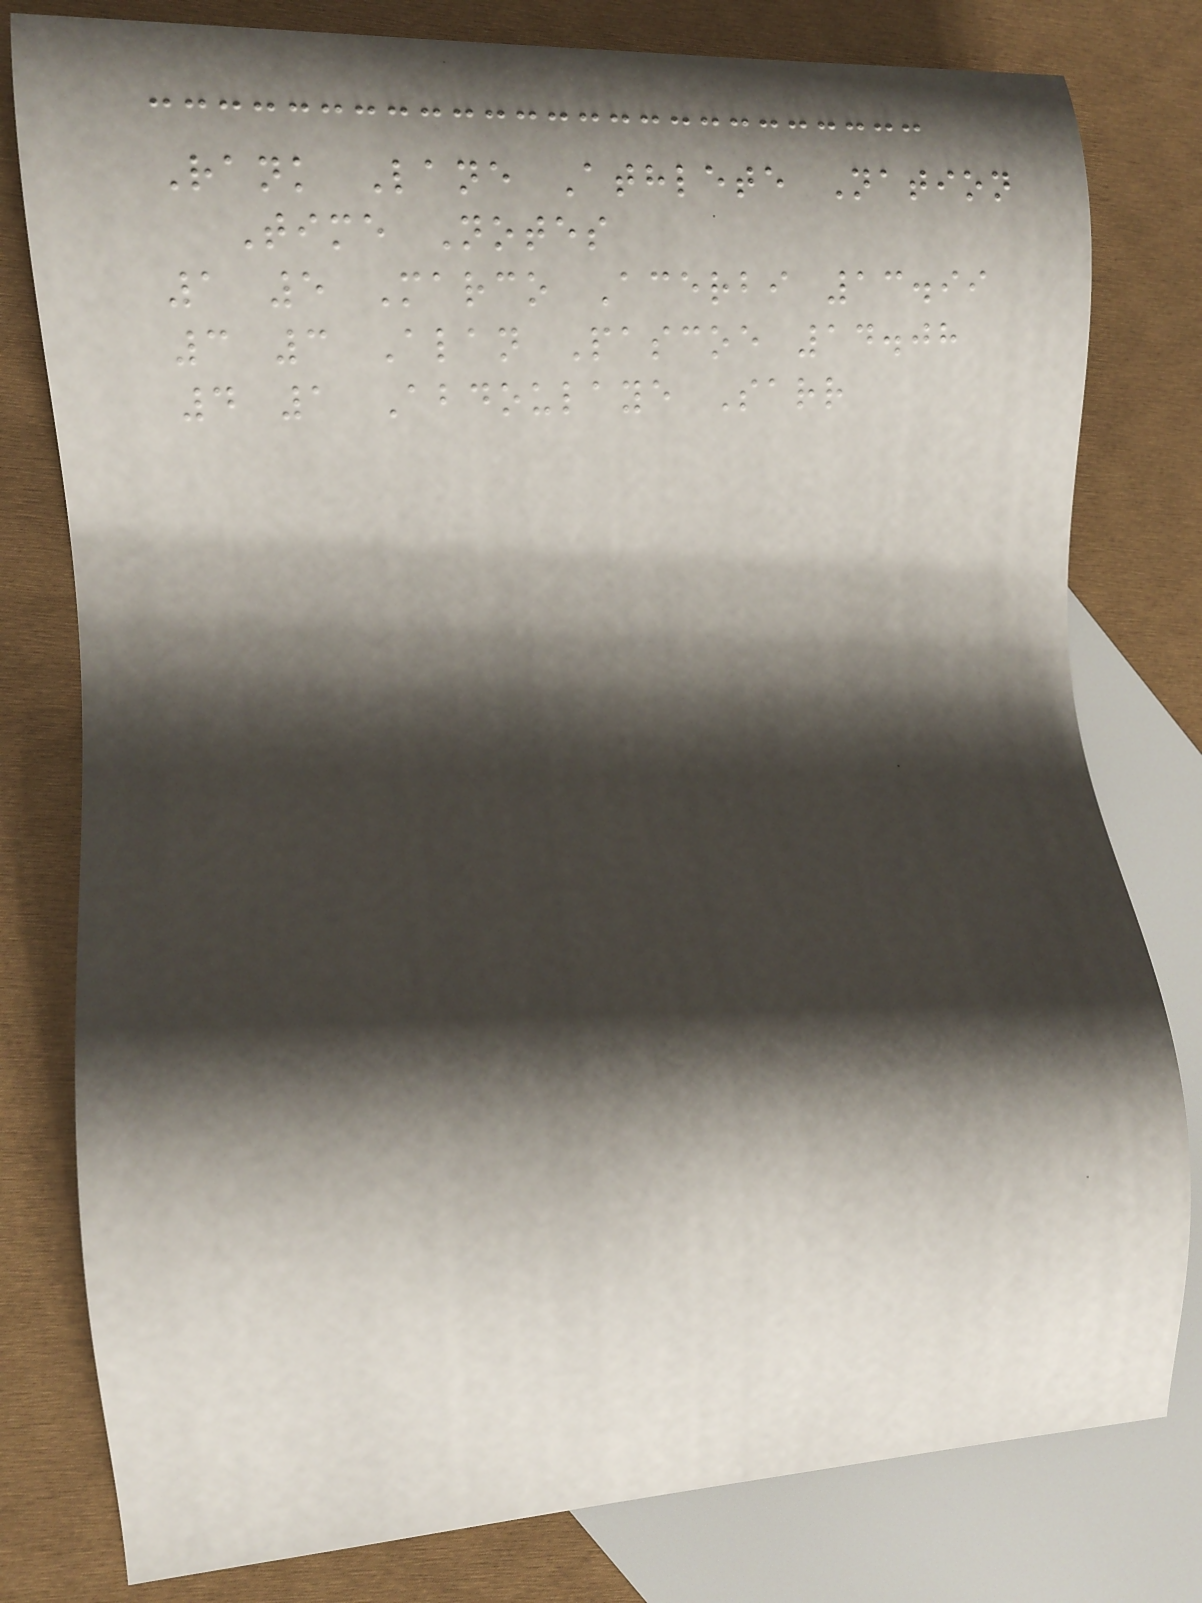Rank Lane Athlete Nation
Time Notes
1 5 Marco Acerbi 13.99
3 3 Alan Pascoe 14.08
4 1 Abdoulaye Sarr
